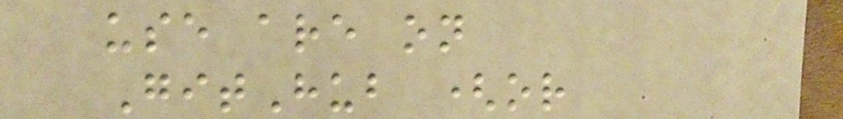use are on
GitHub (or
